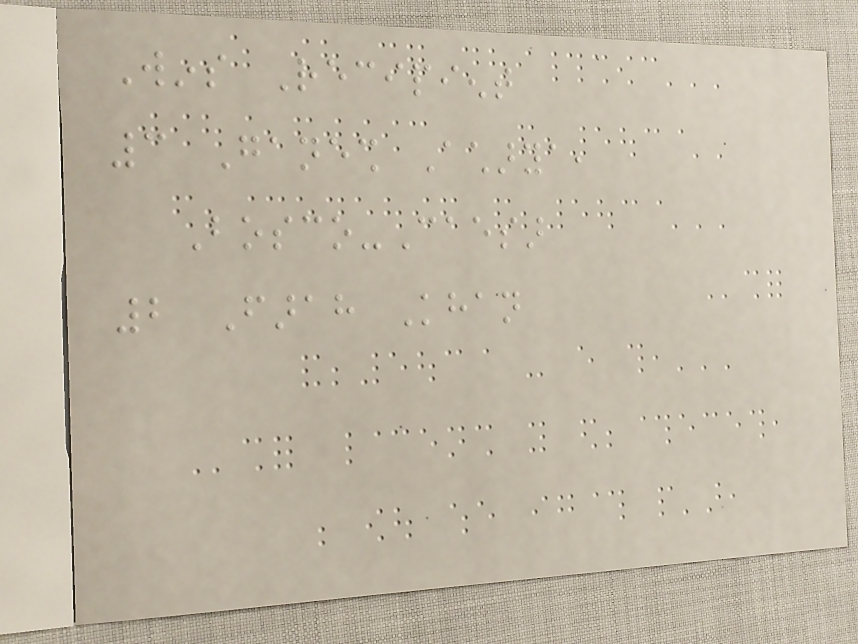Wins Recipient
3 Ganesh Acharya,
Bosco-Caesar
2 Farah Khan
